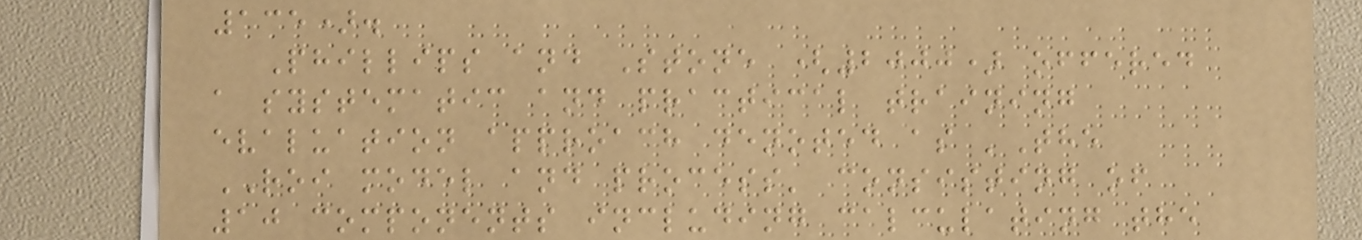135).
Phillips and Stone (2000) offered
a systematic and practical training
evaluation approach denoted as 'The
ROI model and process' consisting of
10 components including calculating the
